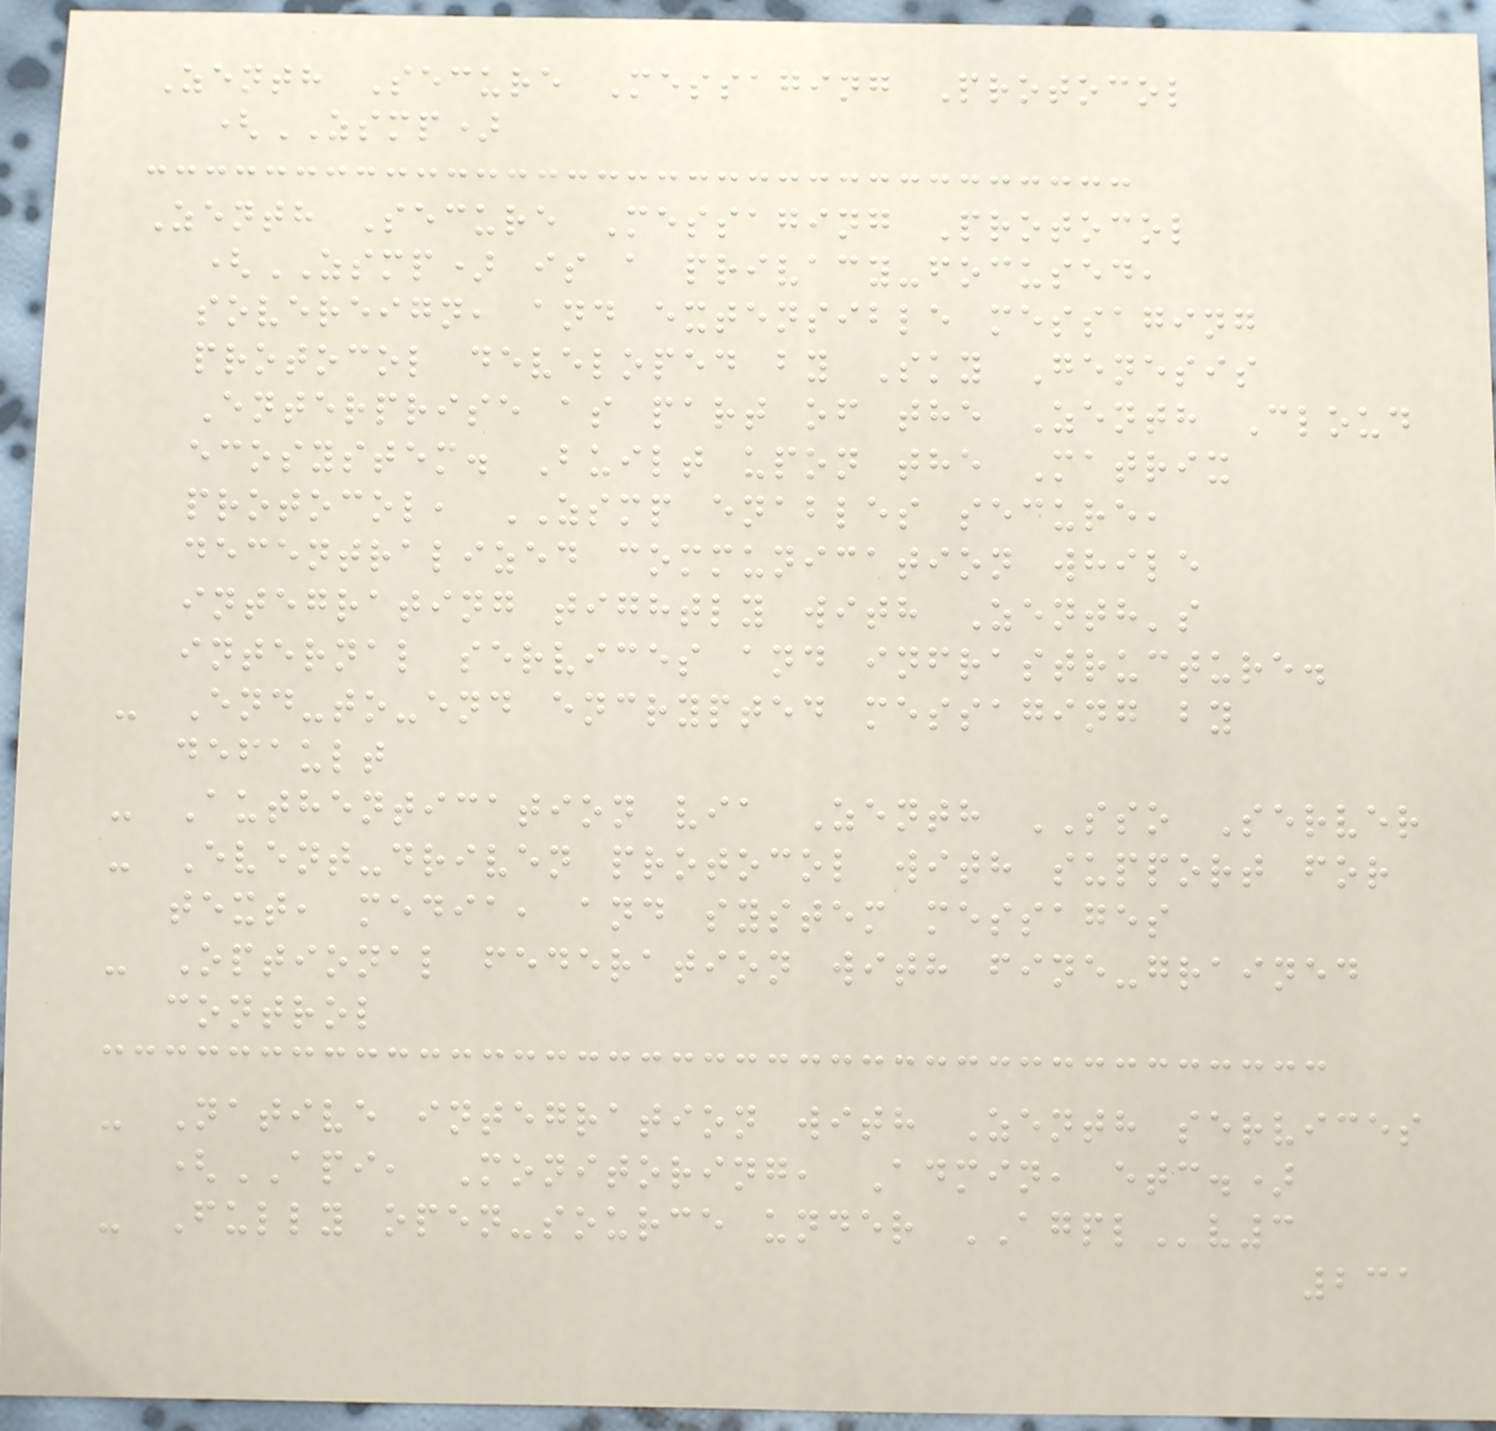Zenth Secure Messaging Protocol
(ZSMP)
Zenth Secure Messaging Protocol
(ZSMP) is a privacy-focused,
sovereign, and extensible messaging
protocol developed by Sky Genesis
Enterprise as part of the Zenth Cloud
ecosystem. Built upon the Matrix
protocol, ZSMP enables secure,
decentralized communication while
integrating tightly with Zenth's
internal services and infrastructure.
- End-to-end encrypted messaging by
default
- Authentication via Zenth SSO Server
- Event-driven protocol with support for
text, media, and system messages
- Optional federation with fine-grained
control
- Native integration with Zenth services
(API, Monitoring, Admin, etc.)
- Fully open-source under AGPLv3
231
